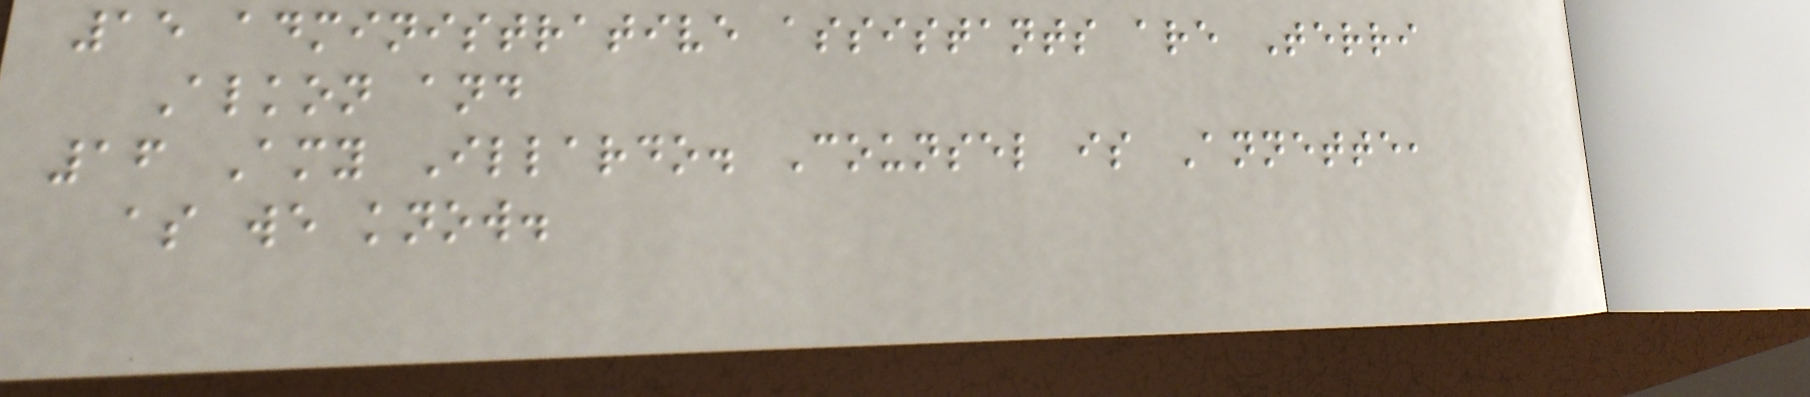15 administrative assistants are Terri
Alkon and
16 Amy Illardo. Counsel is Annette,
as we know.
